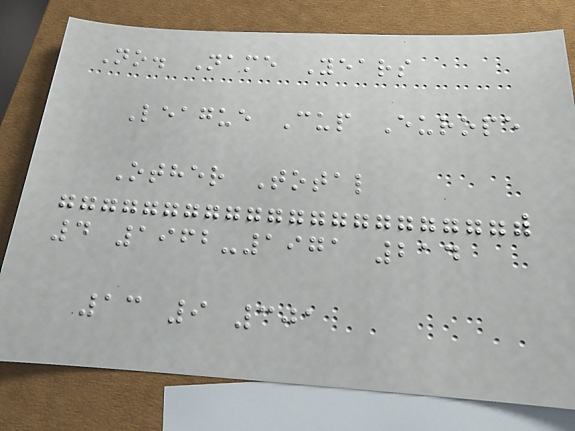No. Name Years
League Cup Europe
Other Total
4 1962-1971 214
13 9 301
